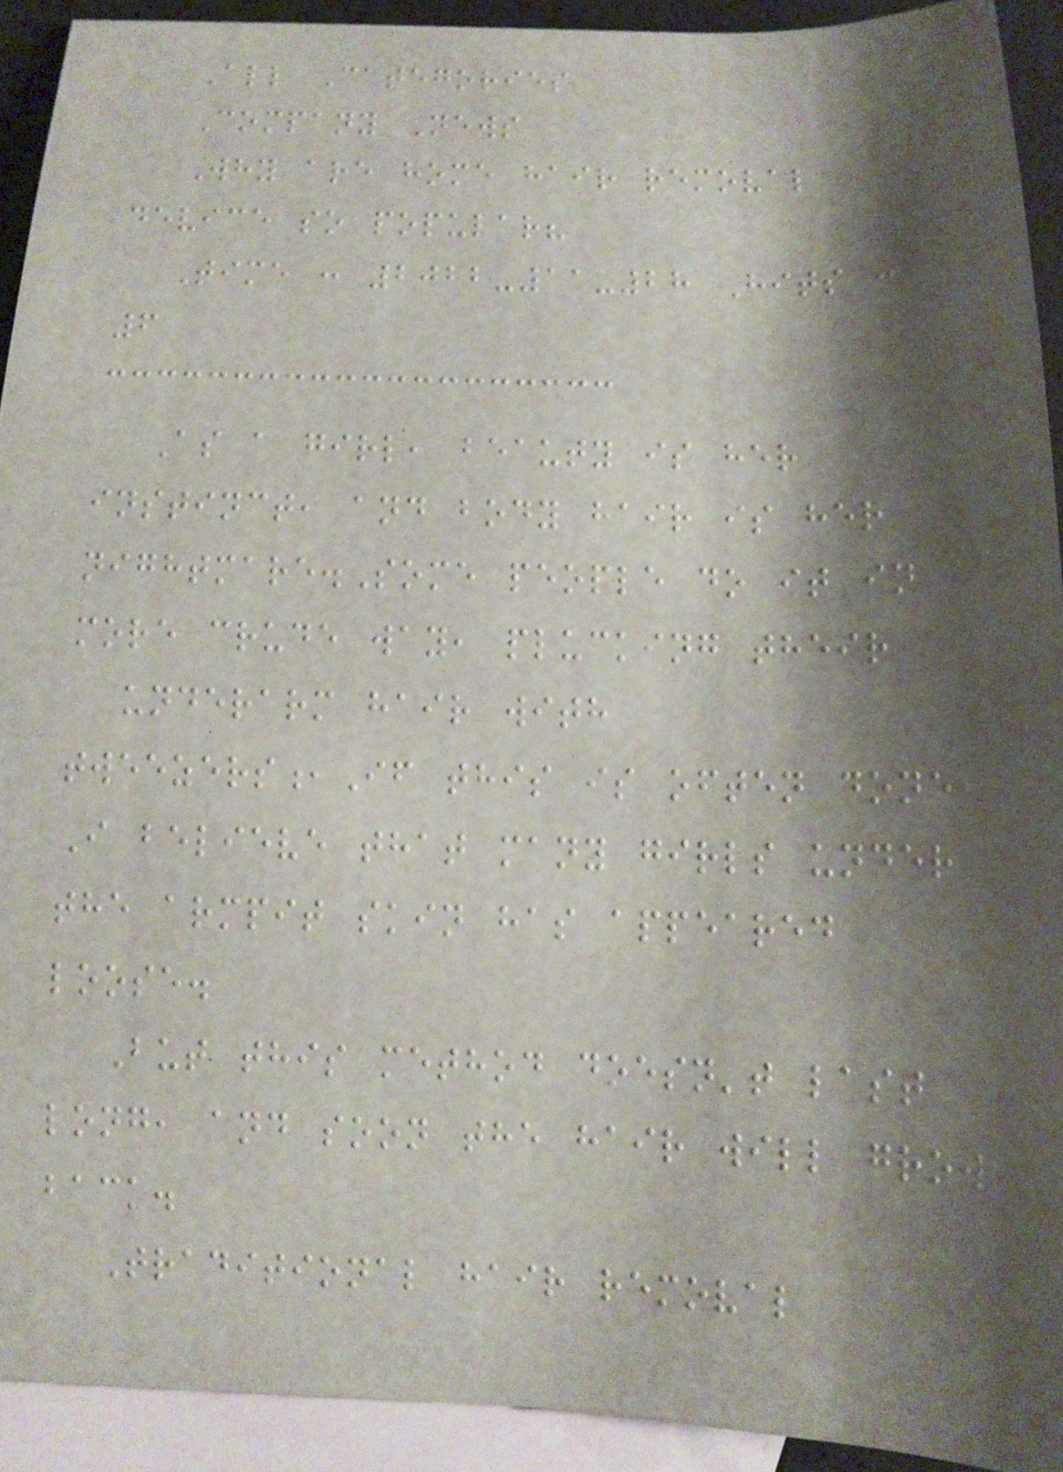All Categories
Company News
Why are home hair removal
device so popular?
Time : 2022-11-28 Hits :
6
As a girl, beauty is her
instinct, and body hair is her
nightmare.Some people do it in a
more crude way, plucking their
underarm hair with
tweezers,If this is often done,
I believe that many girls under
the armpit skin has appeared
loose.
But this method doesn't last
long, and soon the hair will grow
back.
Traditional hair removal
